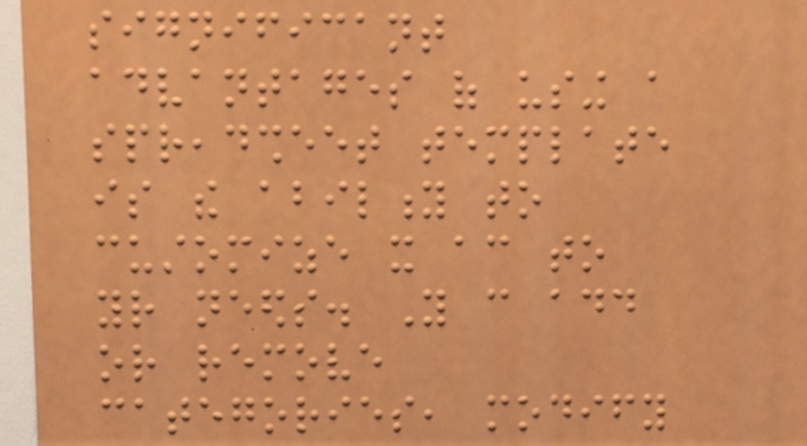significant
advantages of using a
spreadsheet template
is the ability to
customize it according to
your needs. You can add
or remove
categories, modify
